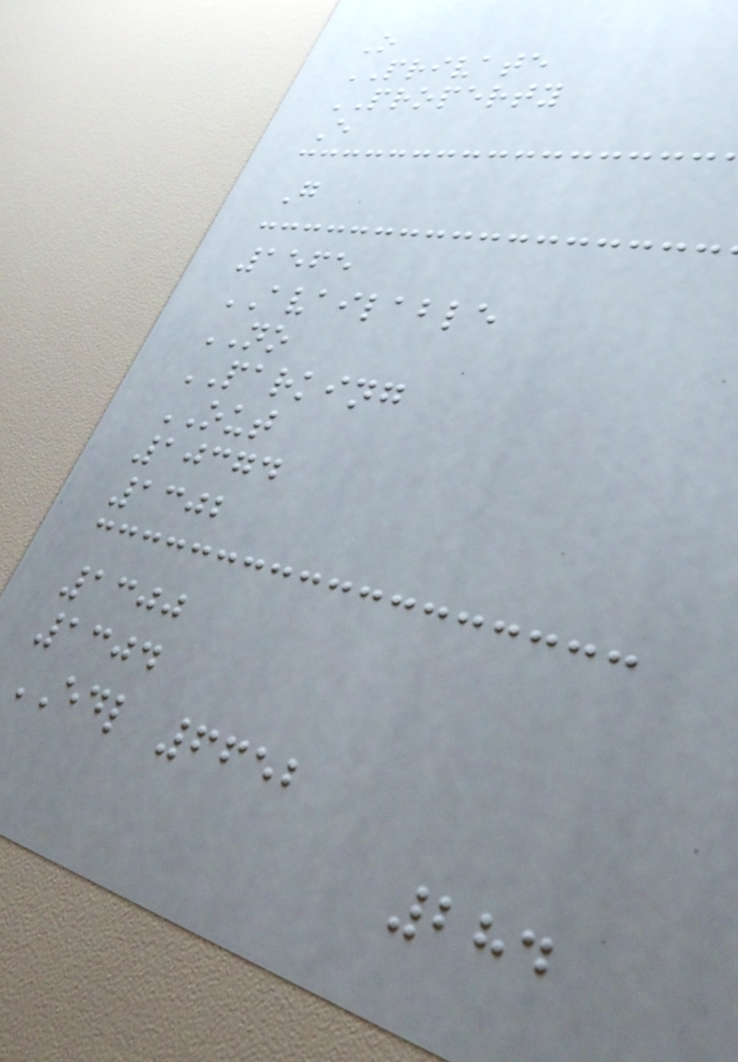O
PRIVATE
PROPERTY
E
G
1565
AVAILABLE
NO
PARKING
OUT
10374
1302
1300
1304
EDL 6652
284
